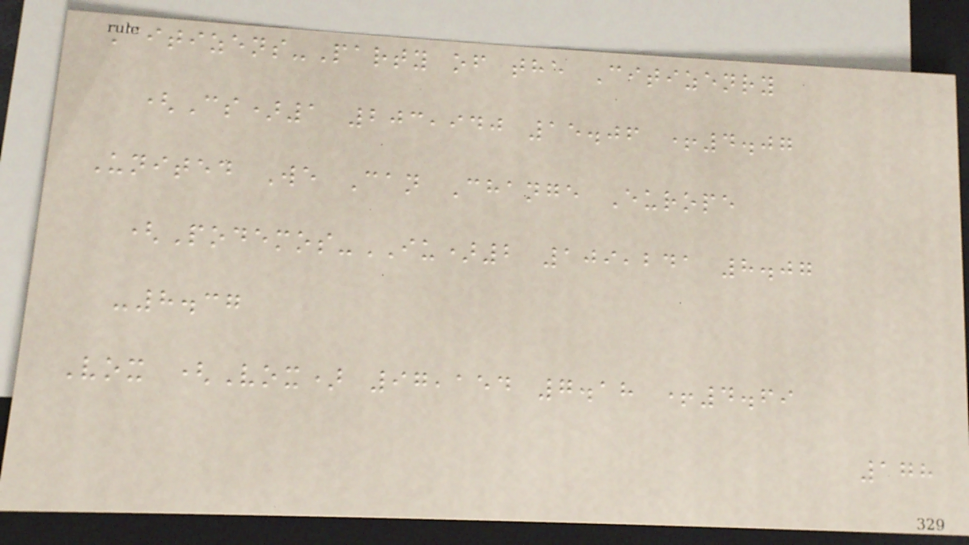Citizens-Party of the Citizenry
(Cs)1 203,940 15.06 +4.07
United We Can Change Europe
(Podemos-IU)2 109,241 8.07
-8.37
Vox (Vox) 97,154 7.18 +4.69
178
